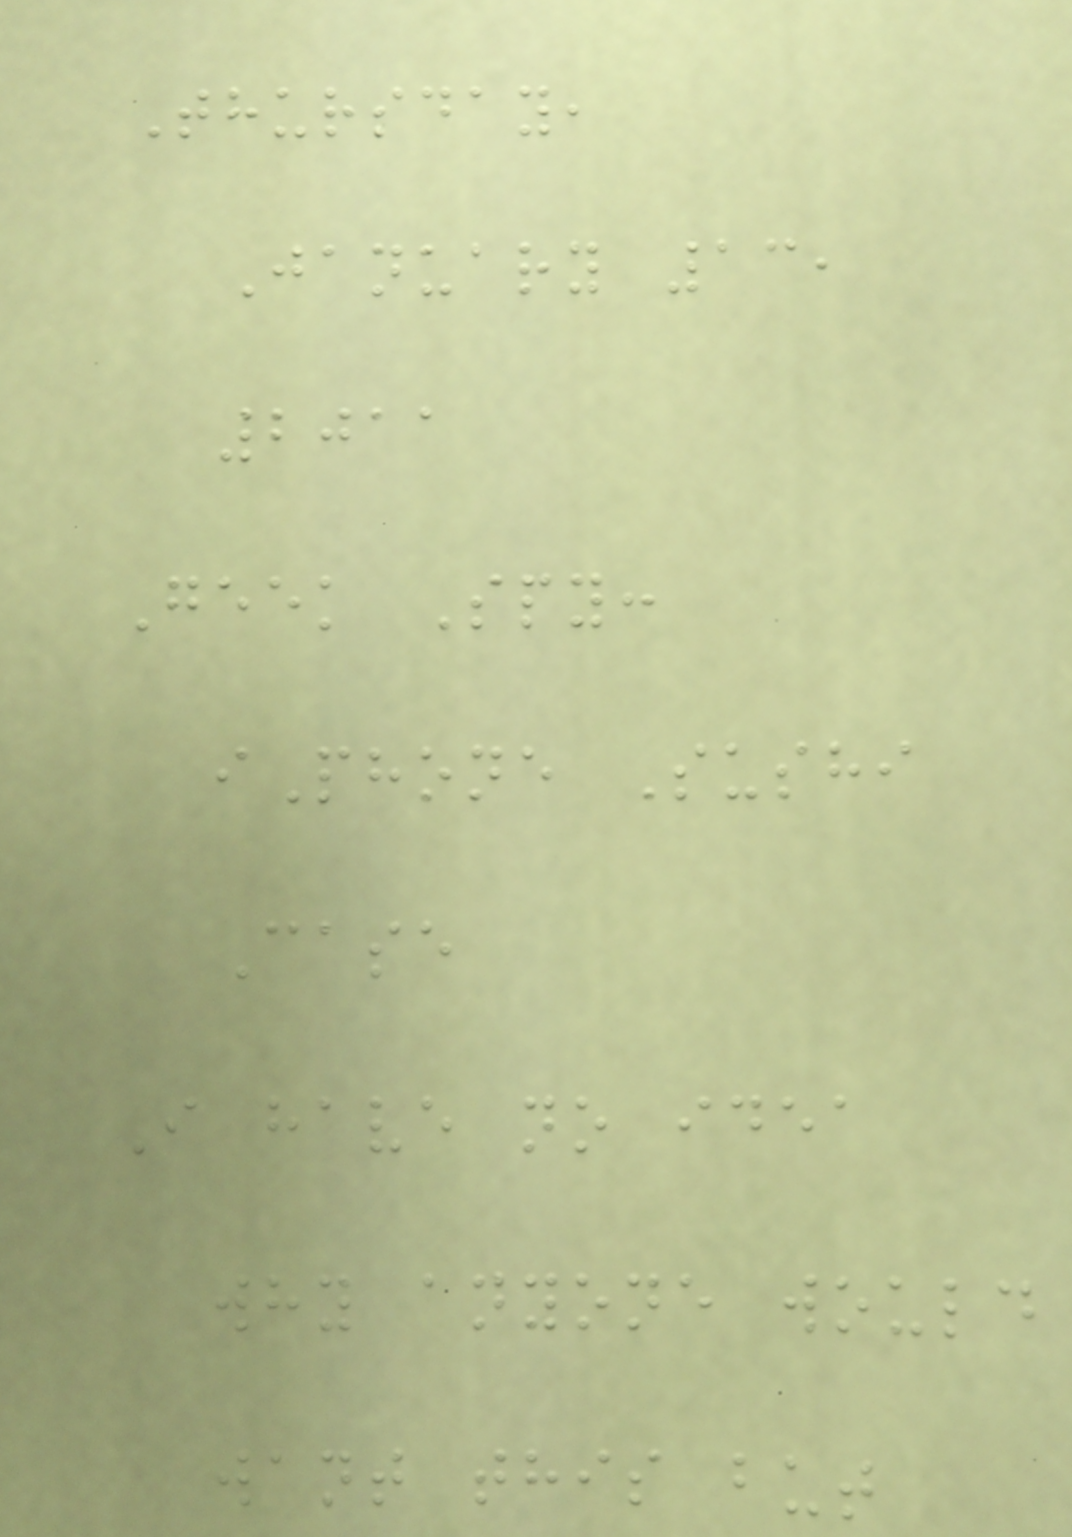Thursday,
January 13,
2011
Geek Spy:
iPhone Sushi
Case
I have no idea
why anyone would
want this but
